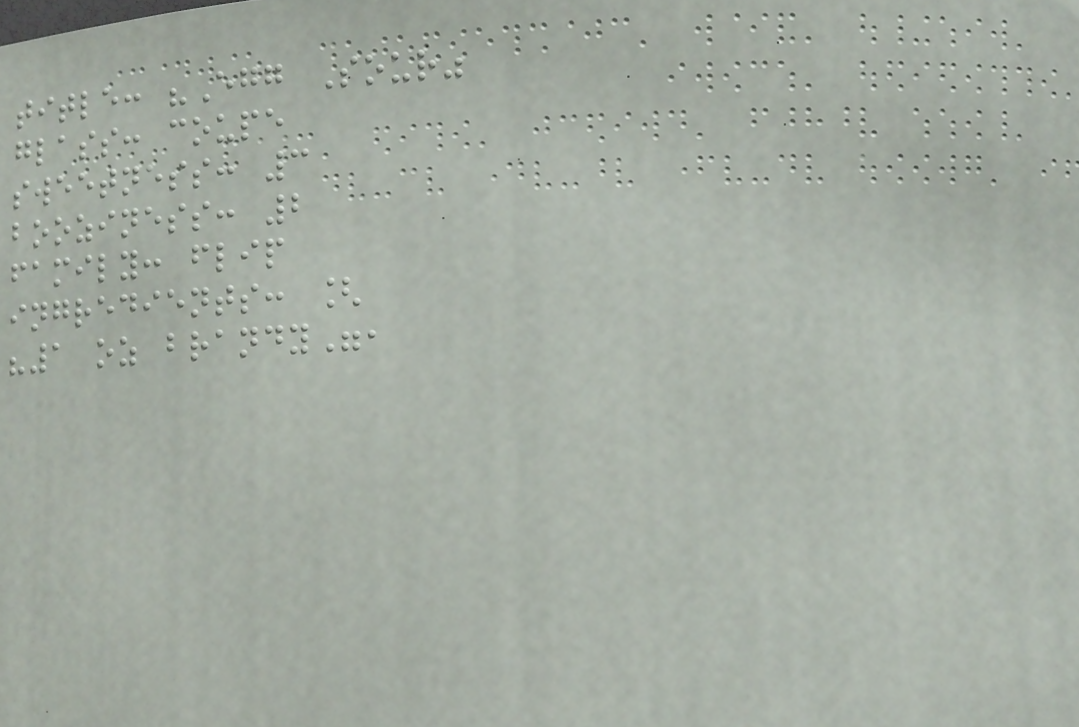title: "Egg Sour"
glass: coupe
sweetness: 3
booziness: 2
family: flip
ingredients: [
"1 oz brandy",
